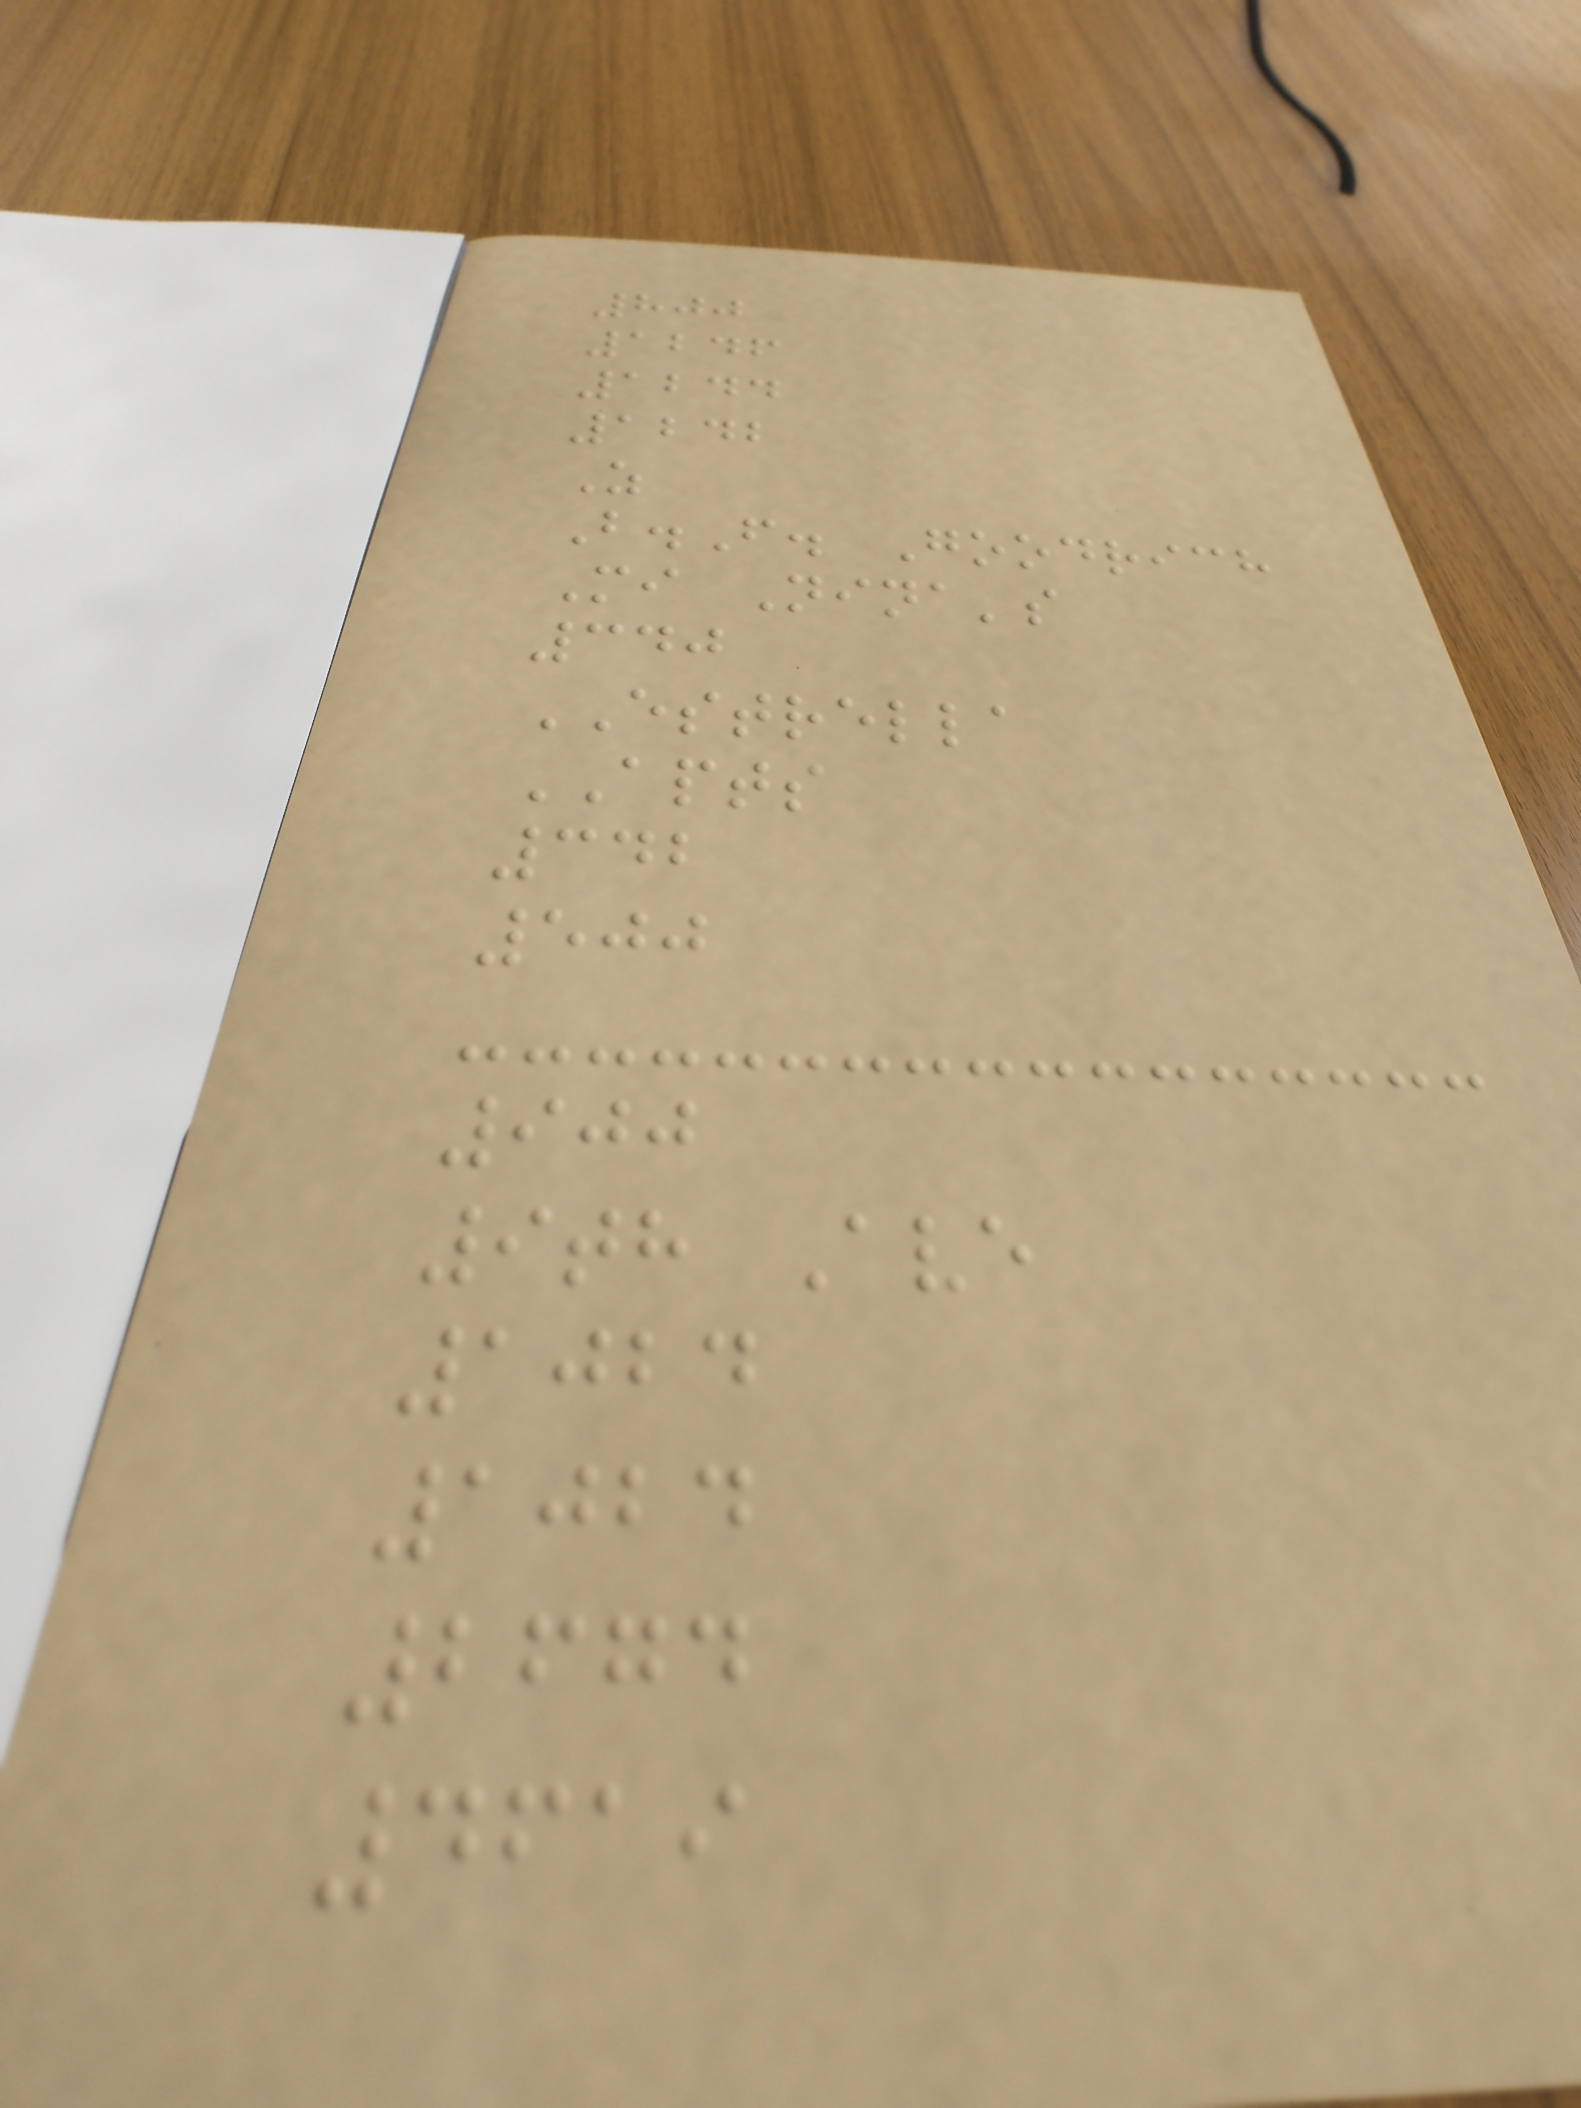800
1246
1244
1242
Z
B.F. Goodrich
Mi Nina's
340
ESTRELLA
APTS
342
500
900
9th Ave
1024
1024
2674
4619
